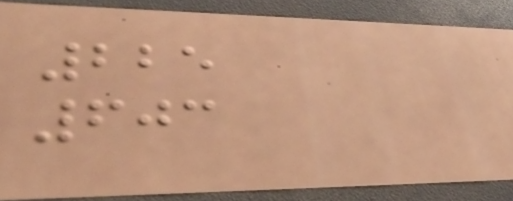225
603
